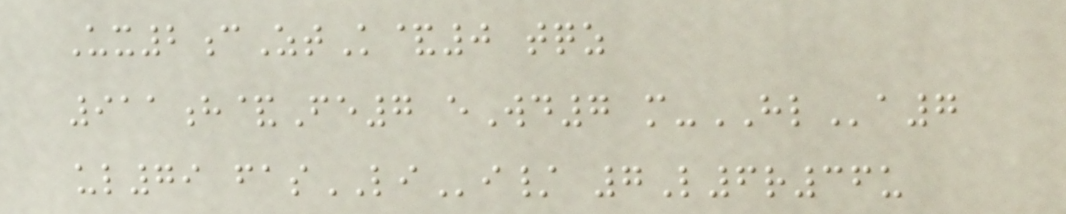Ux2cZtK&0 tqz
911h&Fe7 eWd7 m-HLa7
ul79 fasLIi/ 7L6r36u
